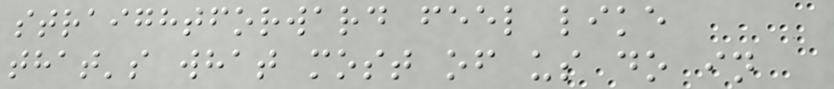straightforward feel like
that's what most of us do in
